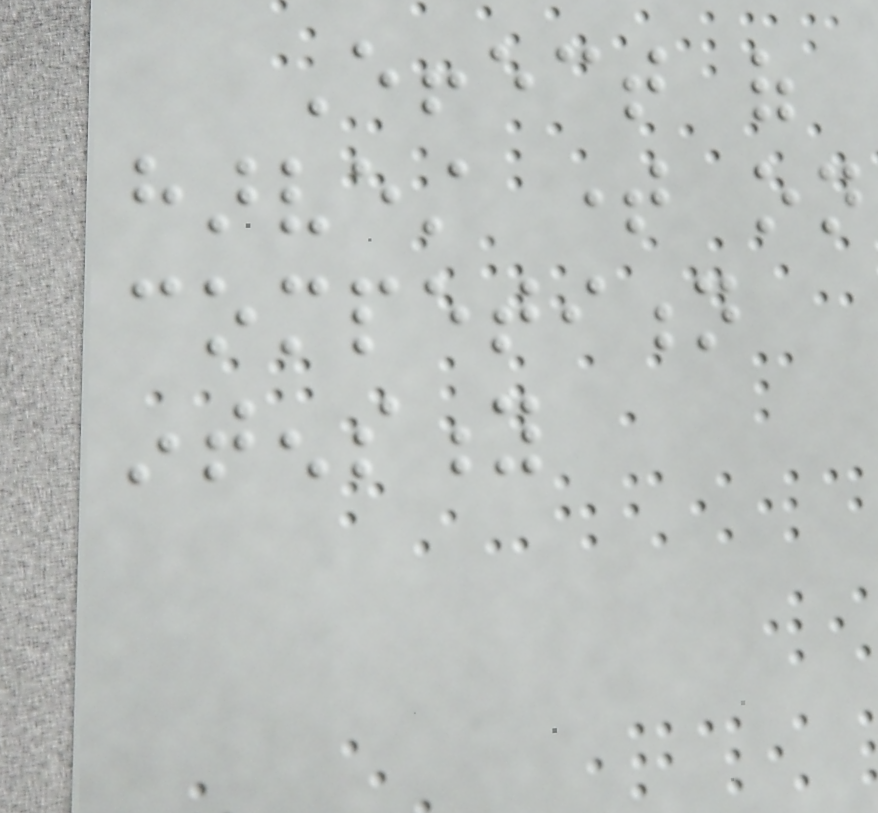Effect of
harvest time on
competition
intensity
